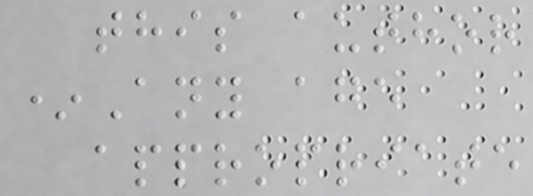this author
*Any age
appropriate
